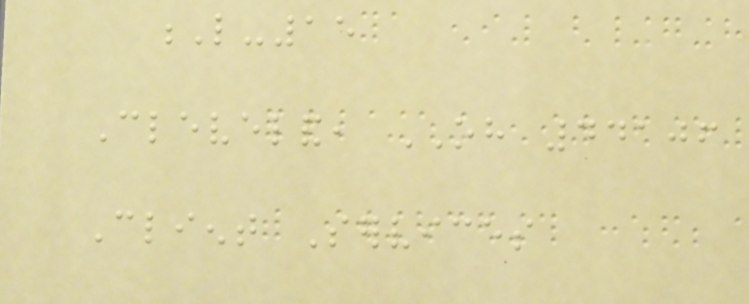L-15
Cleveland, OH 44106
Client Services
